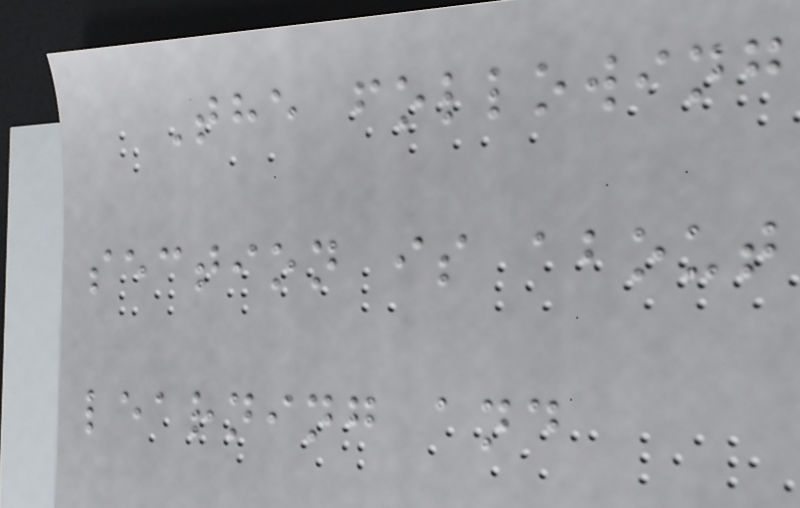The following
section is about
learning and
